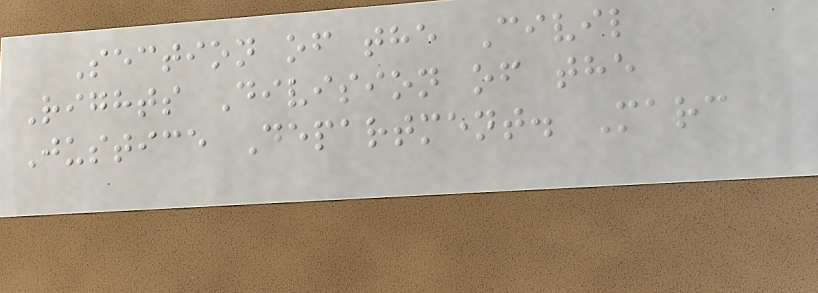Section of the Civil
Rights Division of the
Justice Department. Marc
